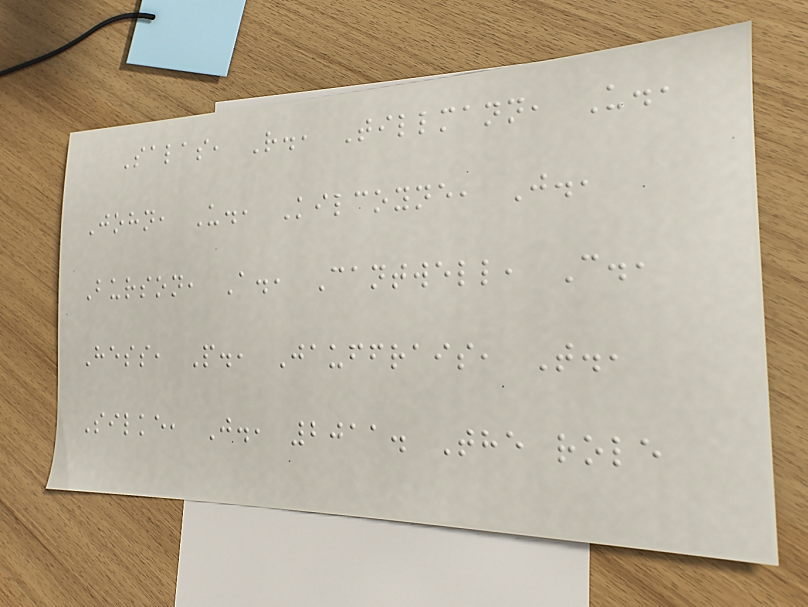Salas, R., Tillmann, U.,
John, U., Kilcoyne, J.,
Burson, A., Cantwell, C.,
Hess, P., Jauffrais, T.,
Silke, J., 2011. The role
